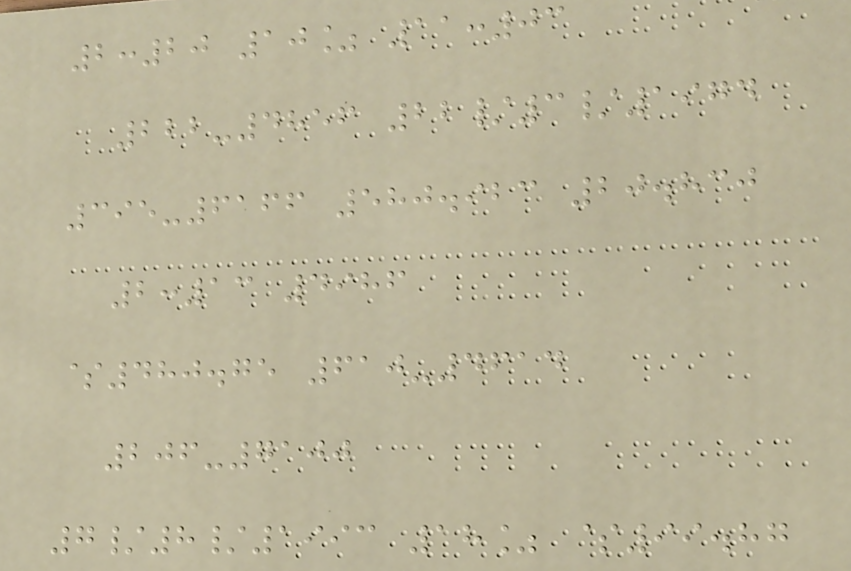2:20 10% 11:03
222-4856 22/3/1974
395-6166 580.923 20.830
2:13 4986
$480.75 610-4614
206-7100
7/8/1993 18% $99.87
